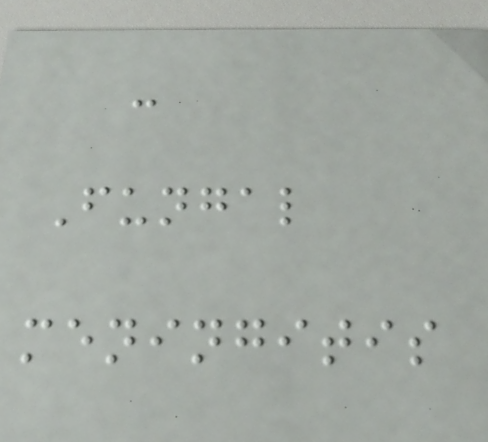-
Fungal
meningitis
